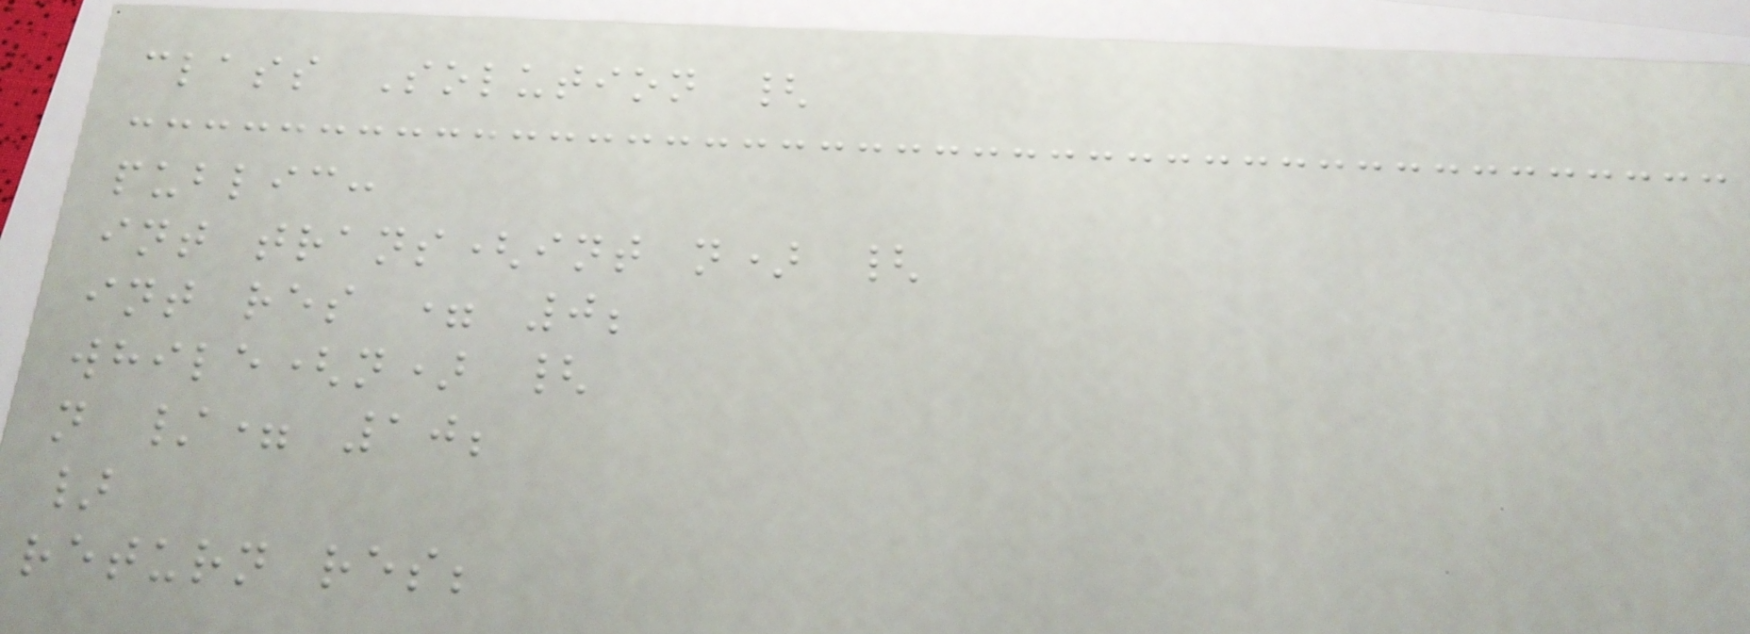class Solution {
public:
int trans(int n) {
int res = 0;
while(n) {
n /= 10;
}
return res;
